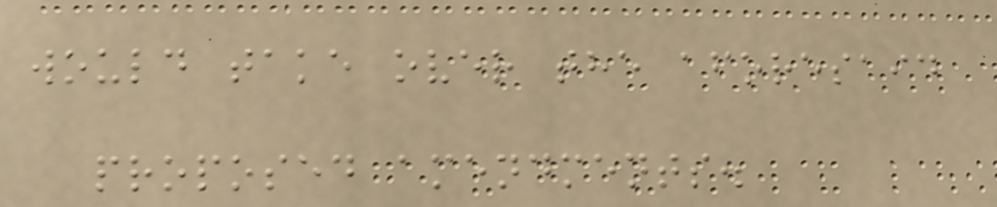would take over the aforesaid
proposed amendments.
